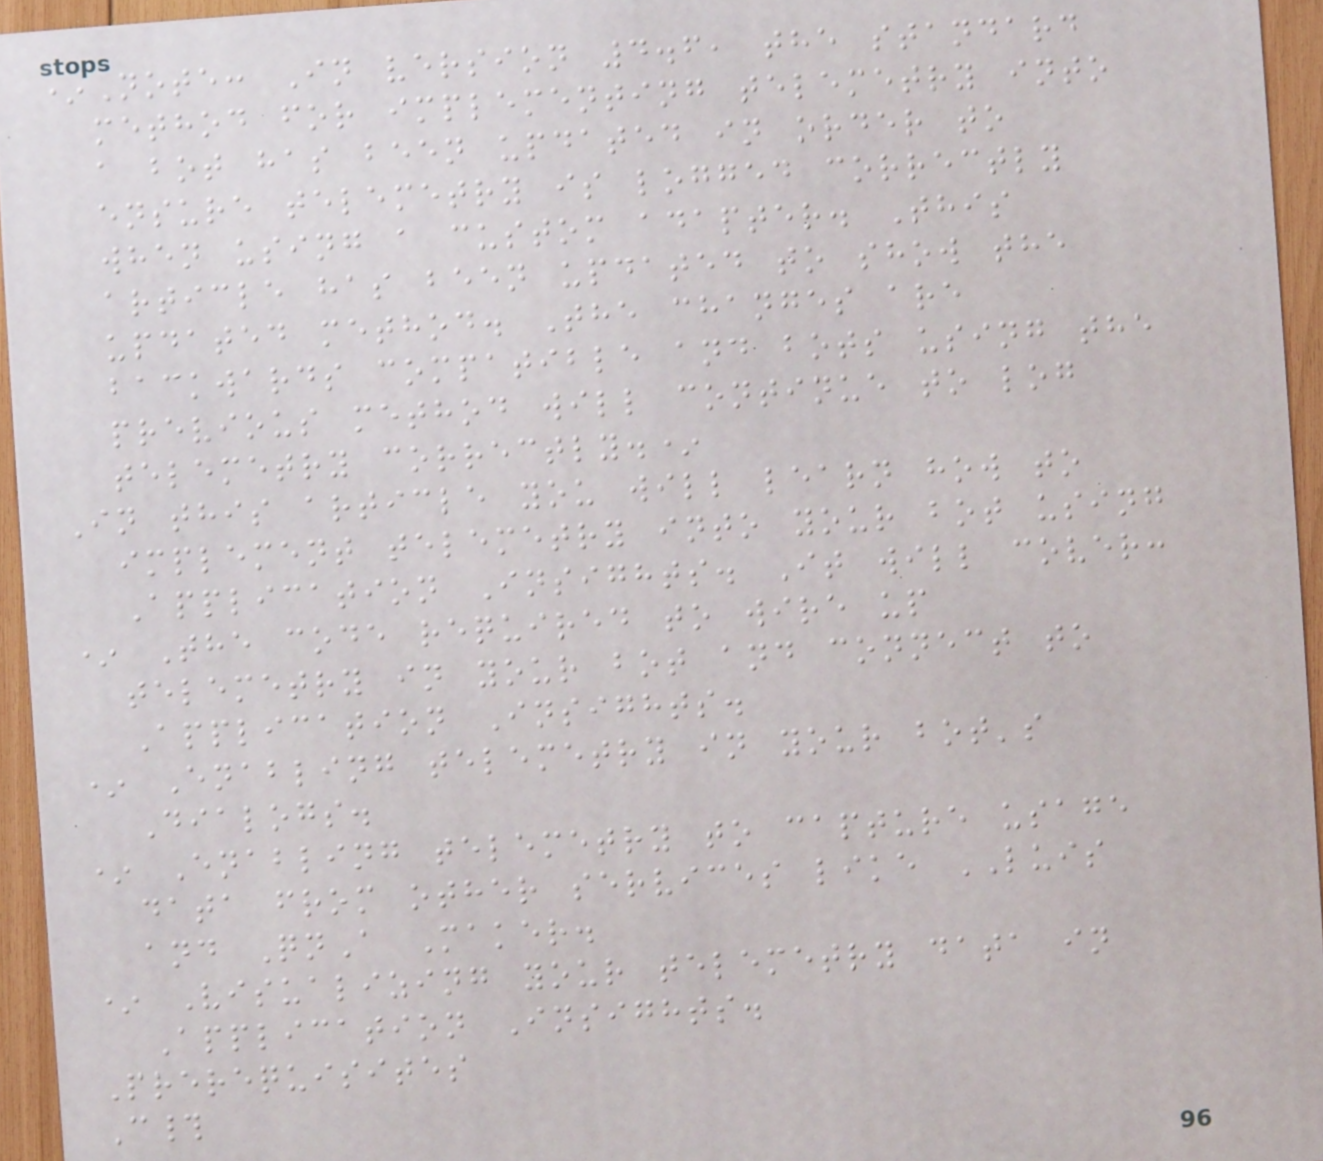*Note: In version 4.6, the standard
method for implementing telemetry into
a bot has been updated in order to
ensure telemetry is logged correctly
when using a custom adapter. This
article has been updated to show the
updated method. The changes are
backwards compatible and bots using the
previous method will continue to log
telemetry correctly.*
In this article you will learn how to
implement telemetry into your bot using
Application Insights. It will cover:
* The code required to wire up
telemetry in your bot and connect to
Application Insights.
* Enabling telemetry in your bot's
Dialogs.
* Enabling telemetry to capture usage
data from other services like LUIS
and QnA Maker.
* Visualizing your telemetry data in
Application Insights.
Prerequisites
C#
